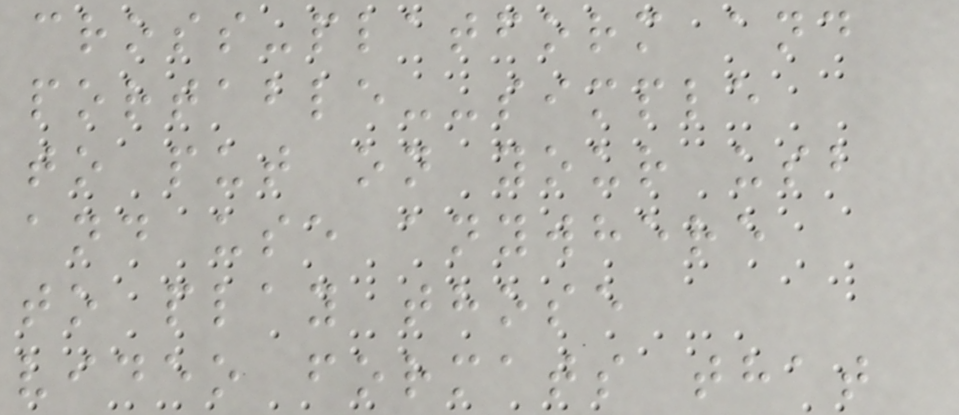cross-platform and
portable--simple
to put on your usb
and use anywhere
to play those
video formats that
